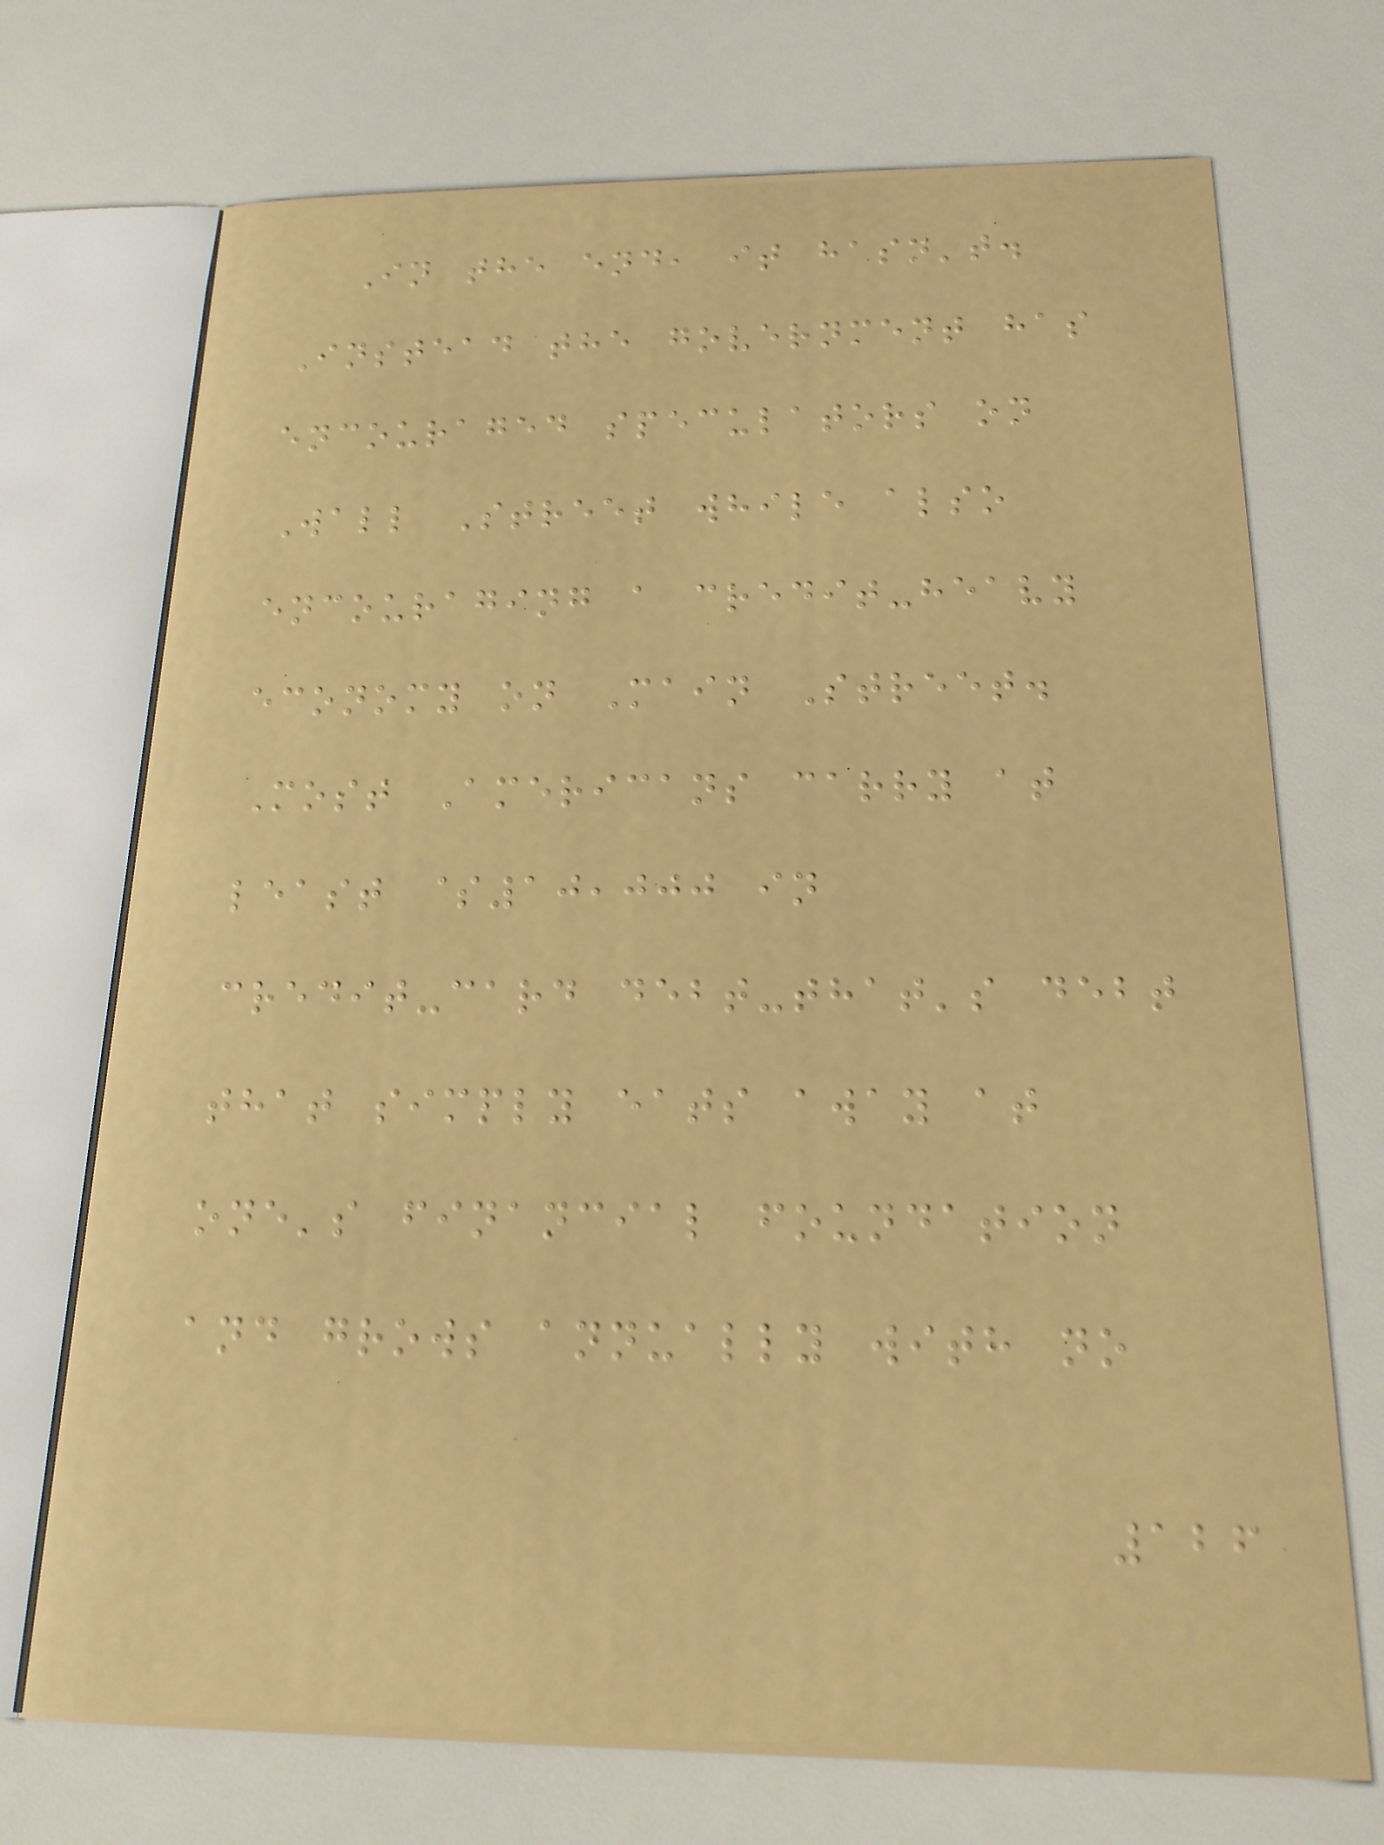In the end, it hasn't.
Instead the government has
encouraged speculators on
Wall Street while also
encouraging a credit-heavy
economy on Main Street.
Most Americans carry at
least $10,000 in
credit-card debt-that's debt
that simply eats away at
one's financial foundation
and grows annually with no
126
